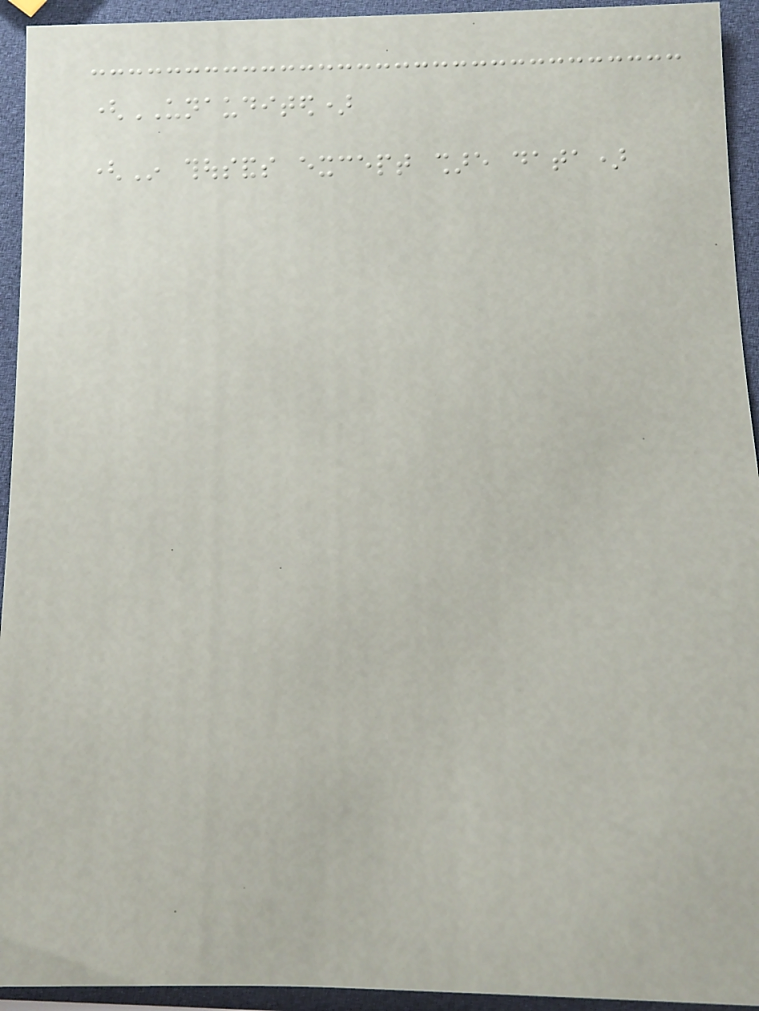(UNAUDITED)
(In thousands except share data)
